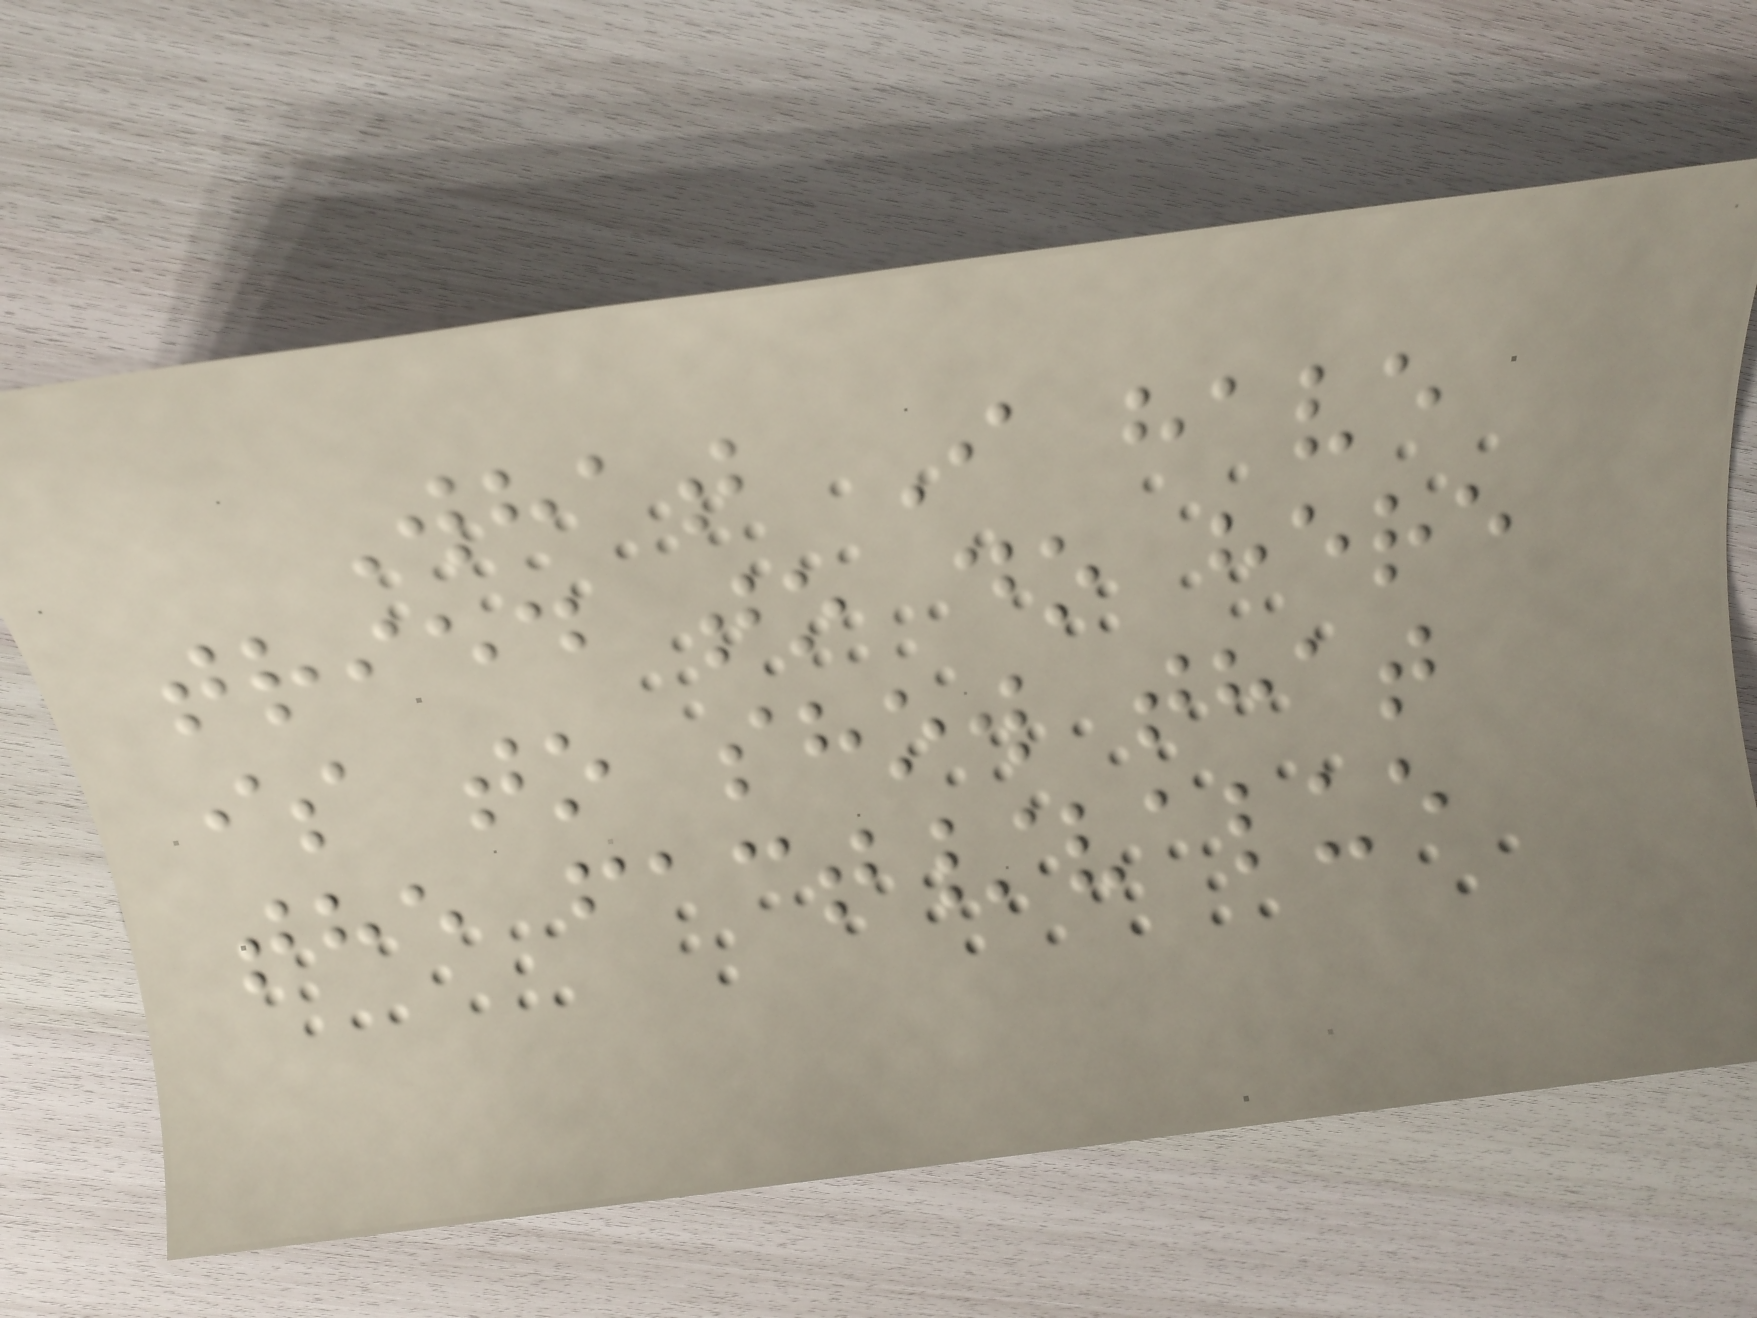What I have
tried to do here
is to show that
the fact/value
